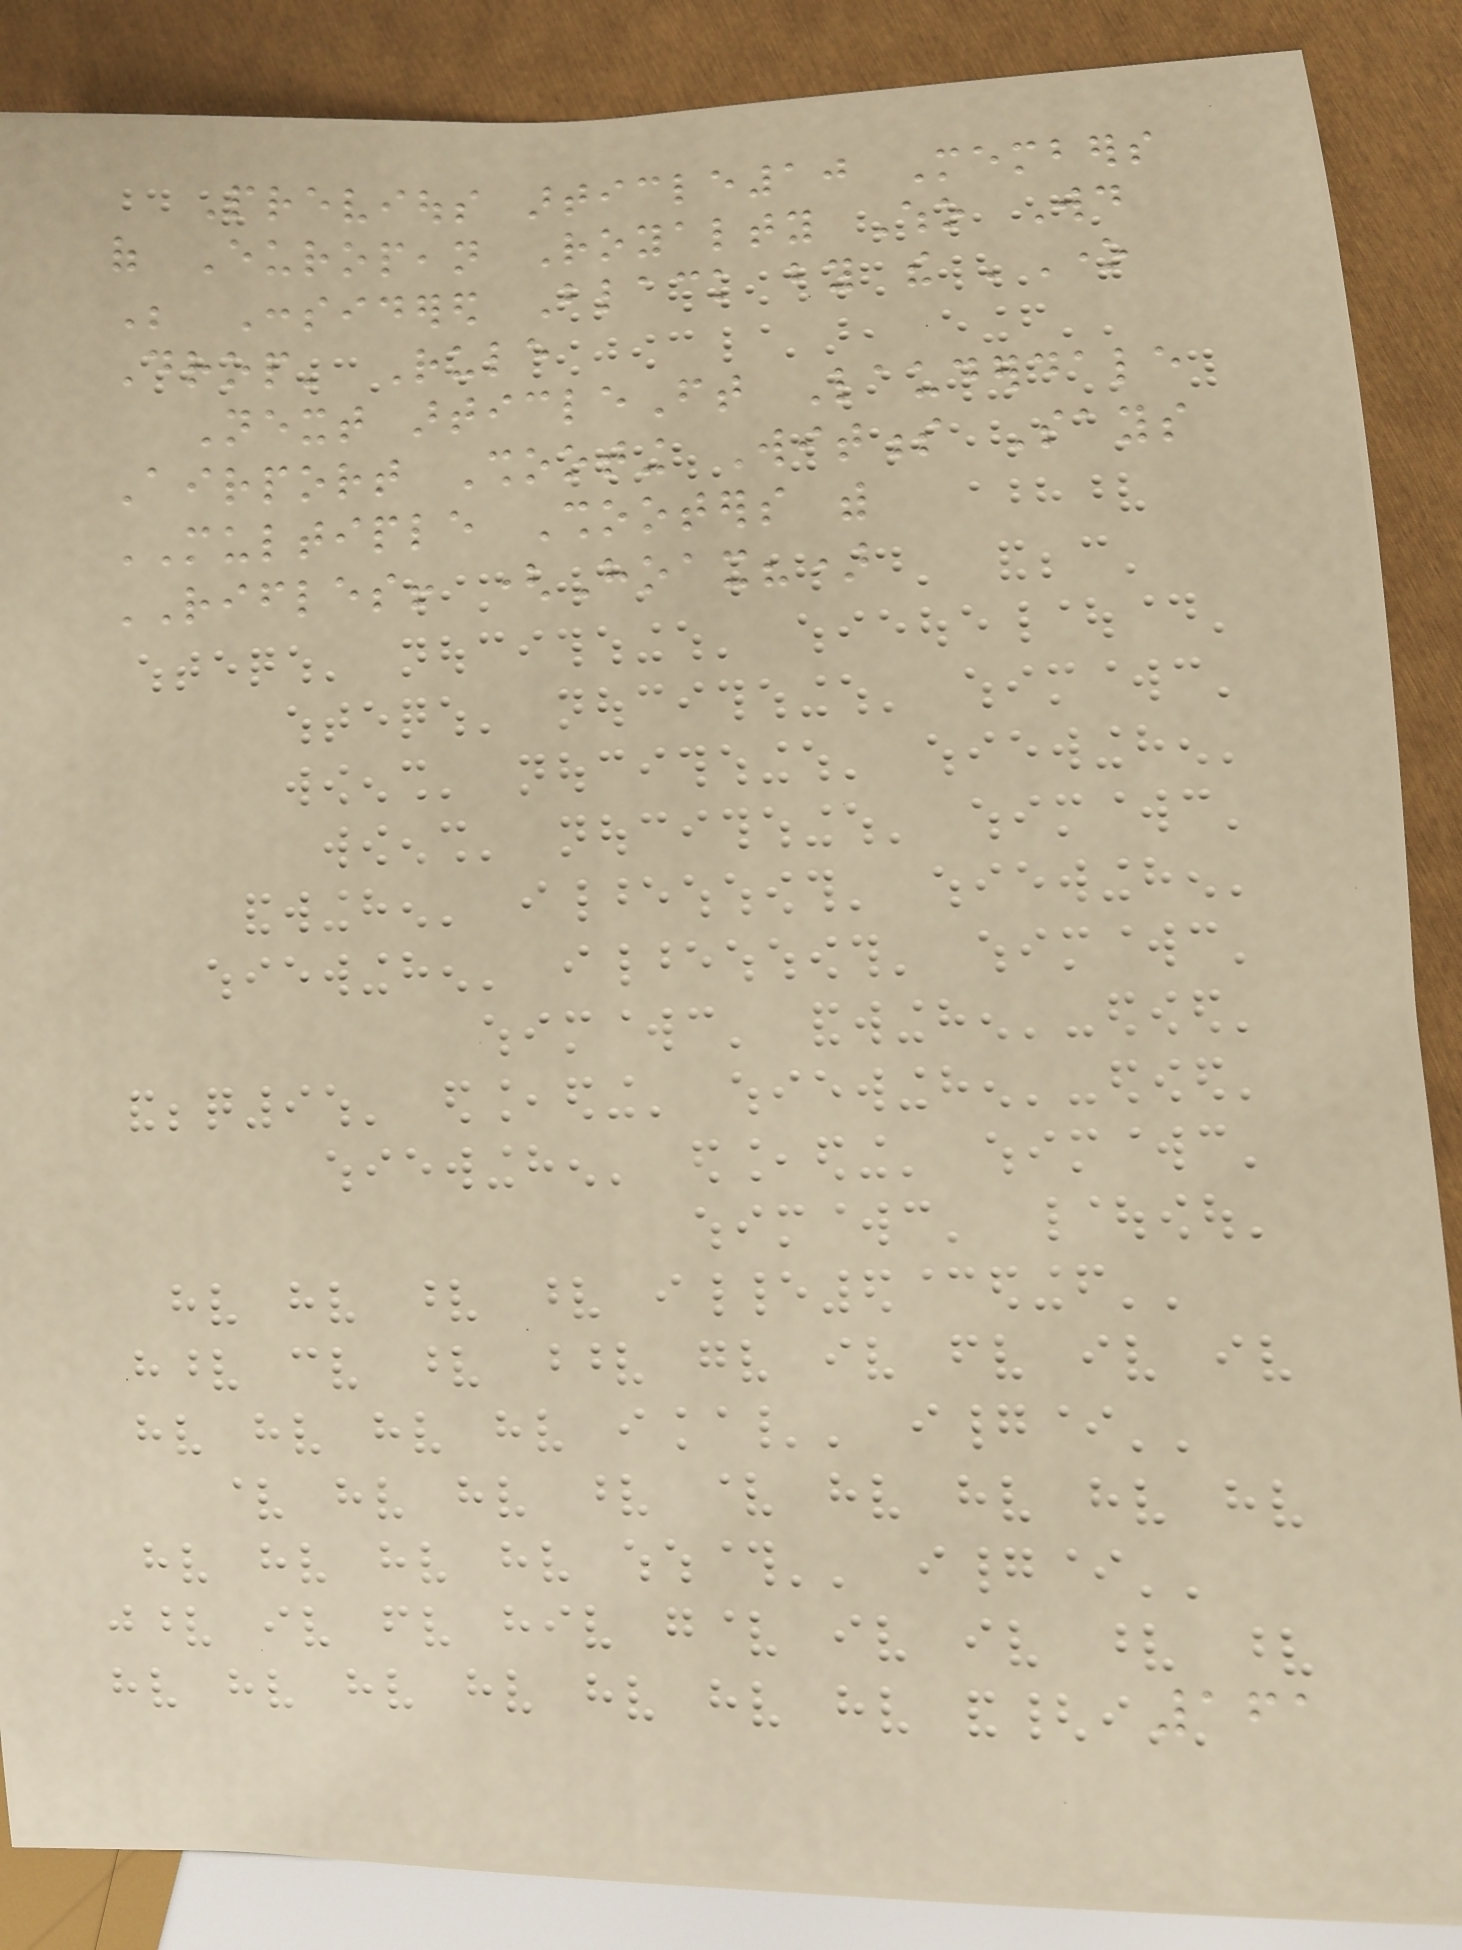Previous article10 Members
of European Royalty Who Would
Be Considered Black by the 'One
Drop' Rule
Next articleFt Lauderdale
Airport Shooting Witness Says
MULTIPLE Shooters with
RIFLES! (Hoax?)
161
